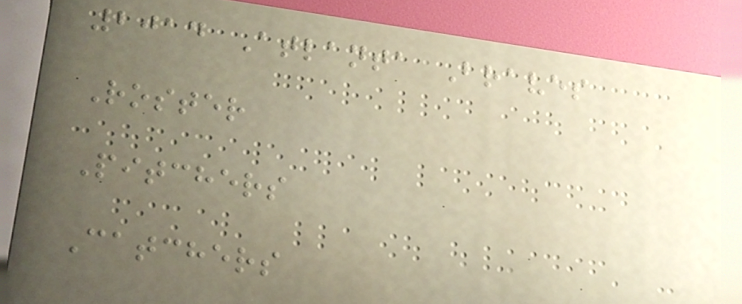2014 Atlanta Braves
Roster
Pitchers
Catchers
